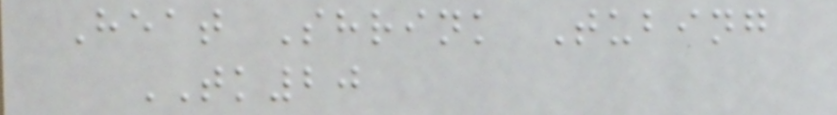Heat Shrink Tubing
TK20
